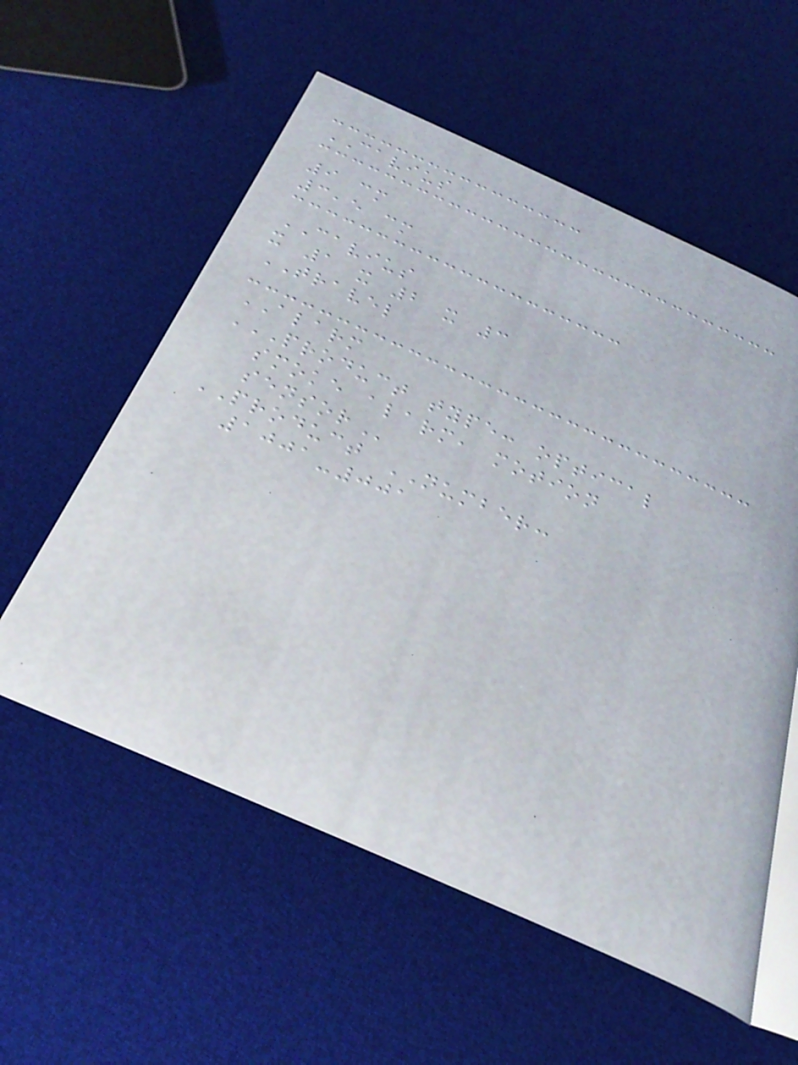CAVIUS
9 cm
3,5 cm
CAVIUS
x 1 x 2 x 3
TRAVEL
ALARM
PRODUCT TYPE: OPTICAL
SMOKE ALARM, MOTION
SENSOR
PRODUCT NUMBER:
1001-001
